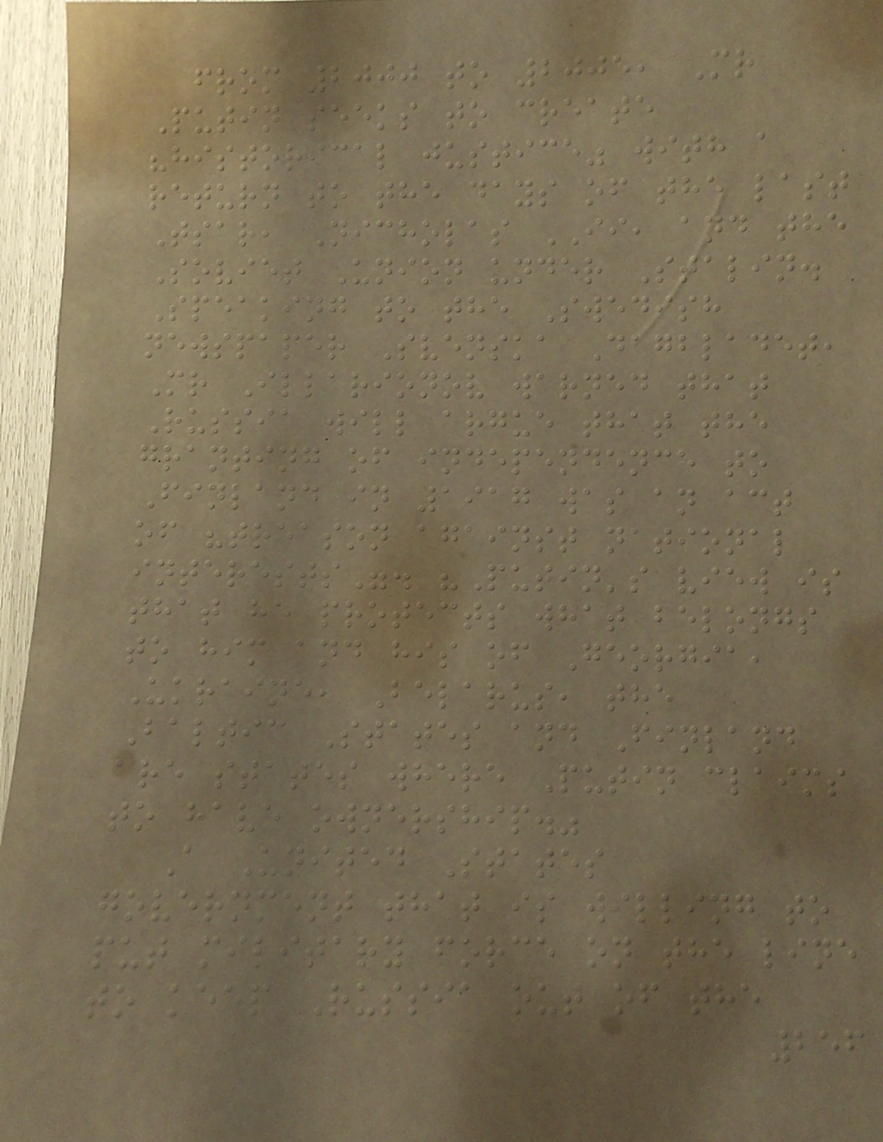from 2000 to 2005, Mr
Putin seeks to create
"historical justice" with a
return to the days of the last
Tsar, Nicholas II, and the
Soviet Union under Stalin.
Speaking to the Swedish
newspaper Svenska Dagbladet,
Mr Illarionov warned that
Russia will argue that the
granting of independence to
Finland in 1917 was an act
of "treason against national
interests". "Putin's view is
that he protects what belongs
to him and his of Georgia,
Ukraine, Belarus, the
Baltic States and Finland
are states where Putin claims
to have ownership."
A United States
government that is willing to
put military force on the line
to keep Russia out of the
256
